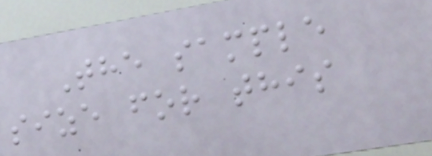The sample
size for this
